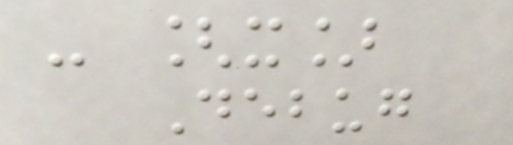- [x]
Debug
